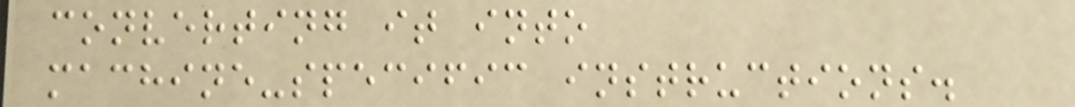converting it into
machine-specific instructions.
